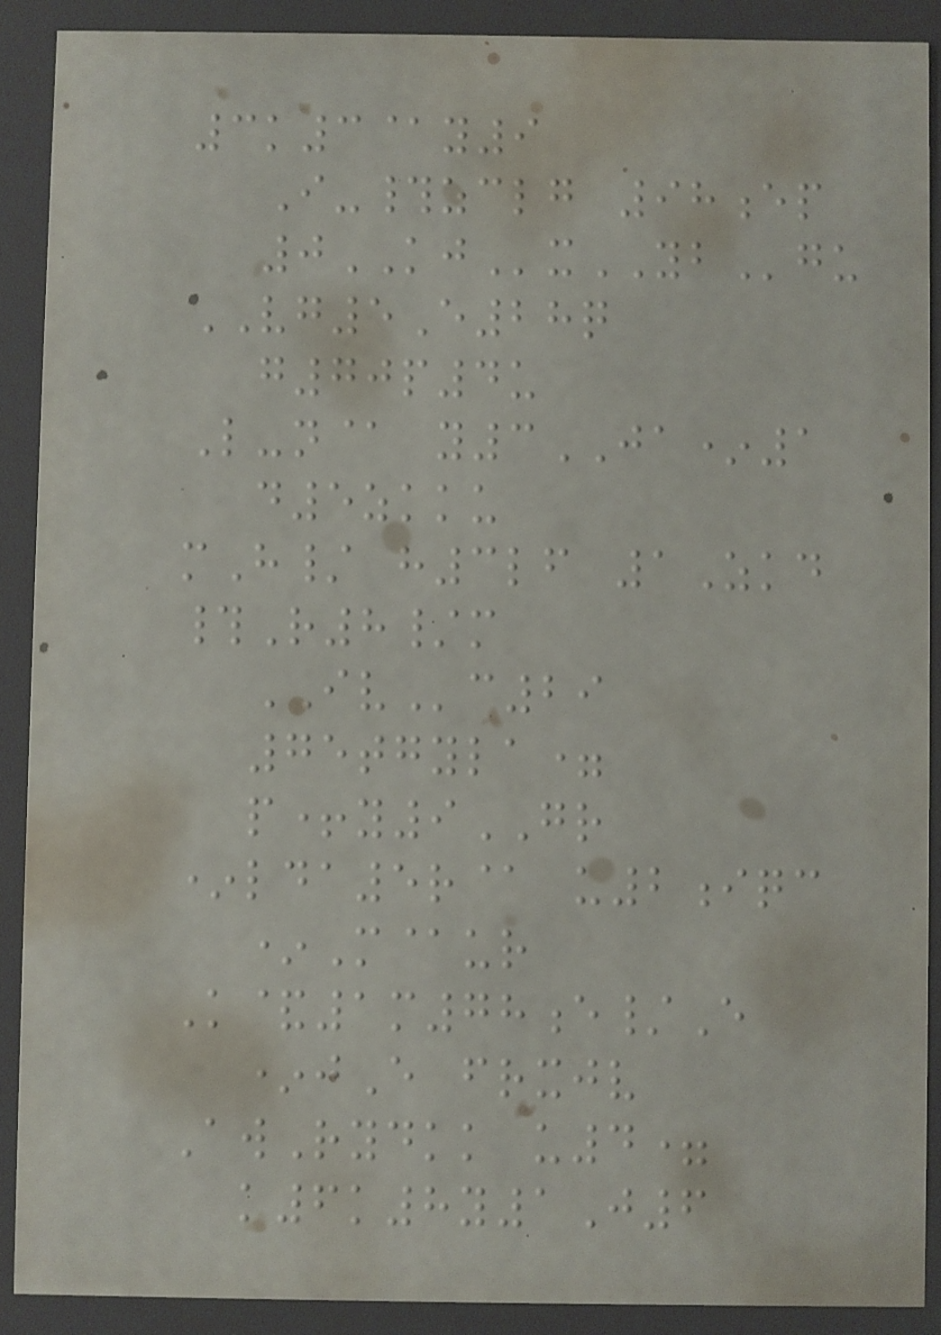3k3@y9
I-#zclg 98ep
0KJxYBgu
VG5E28q
g70p4u
L-n@ y3JA*1
d5zkku
mH/ h3lf 1Zkd
#R8/m
IVc29
75tgyla=
p+y9GR
*lda5r@ u2iqc
*M@ur
K&1m78e/E
*jE frxjv
AwRydkk u4=
k6k8y1J6
